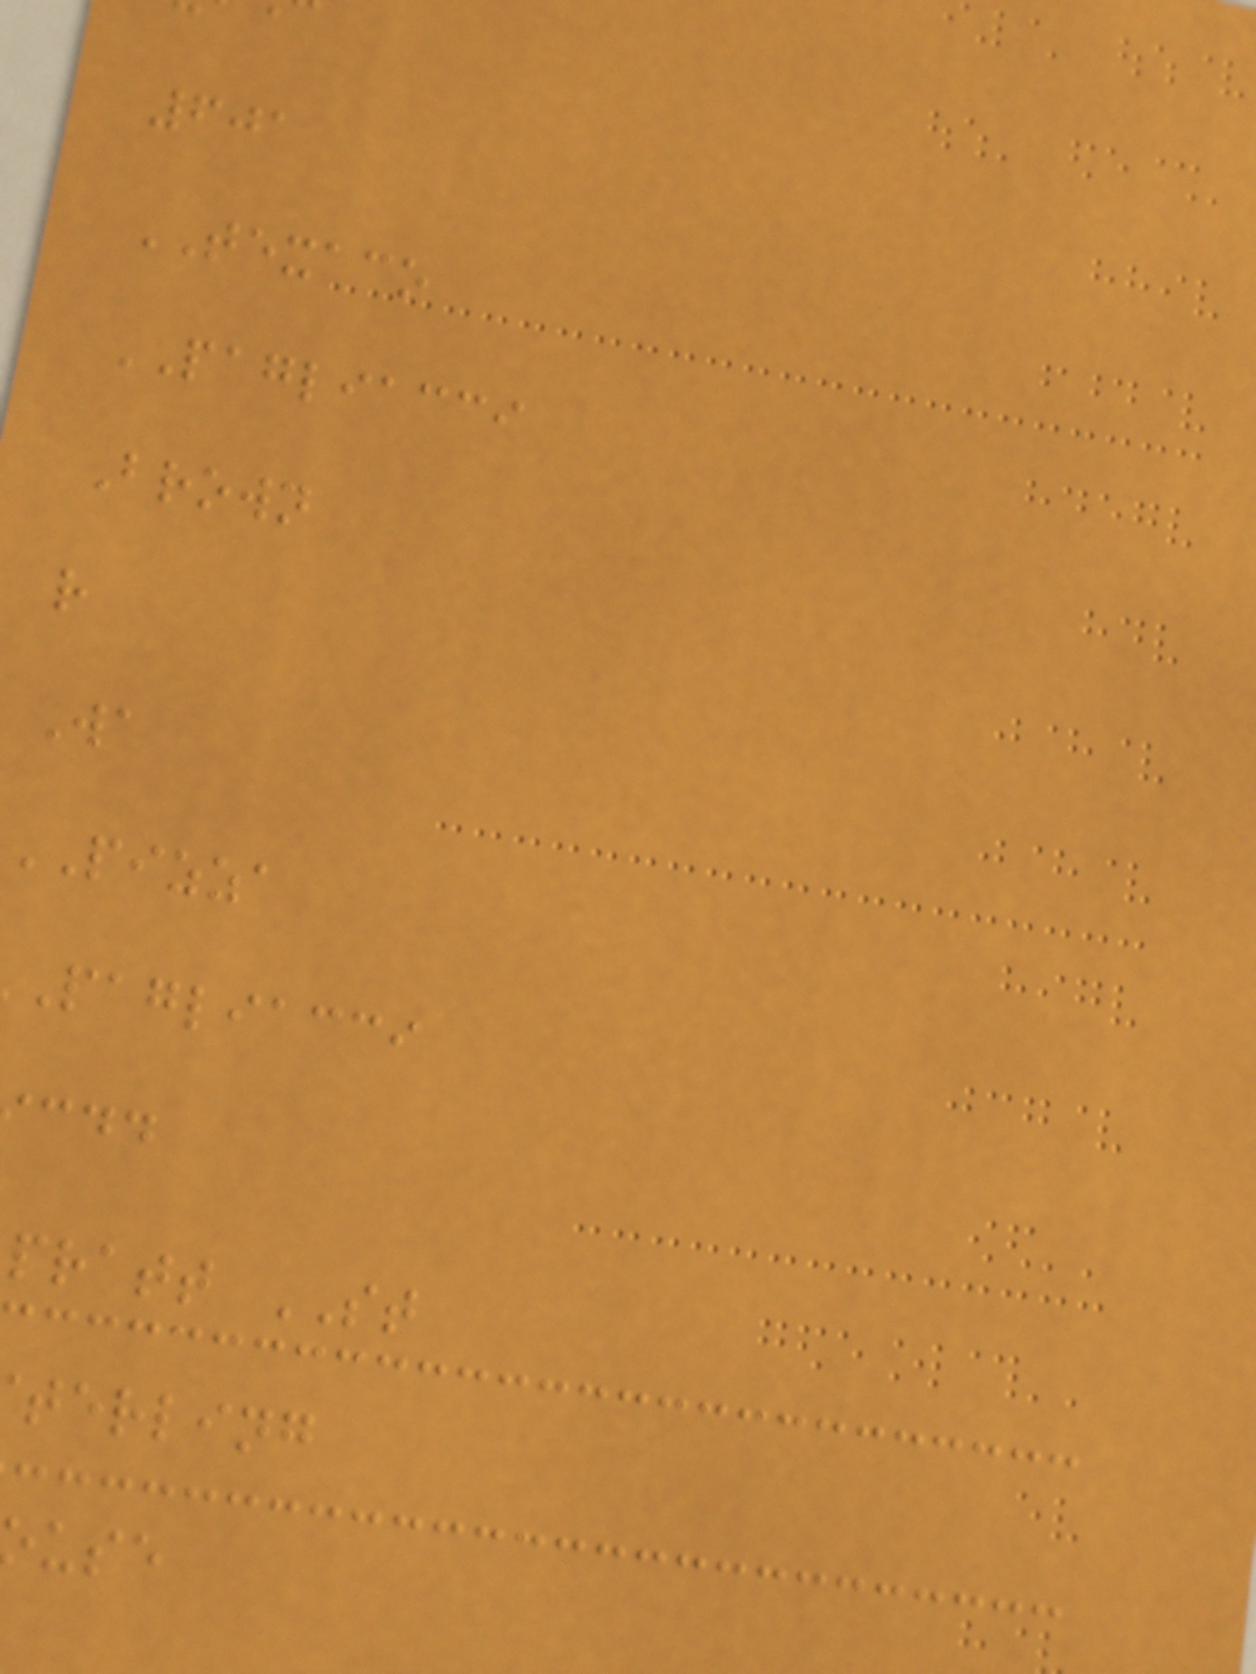601
TEXACO
PAGLIACCI
Brown
r
Wa
PIZZA
pagliacci
pratt ST
terling
